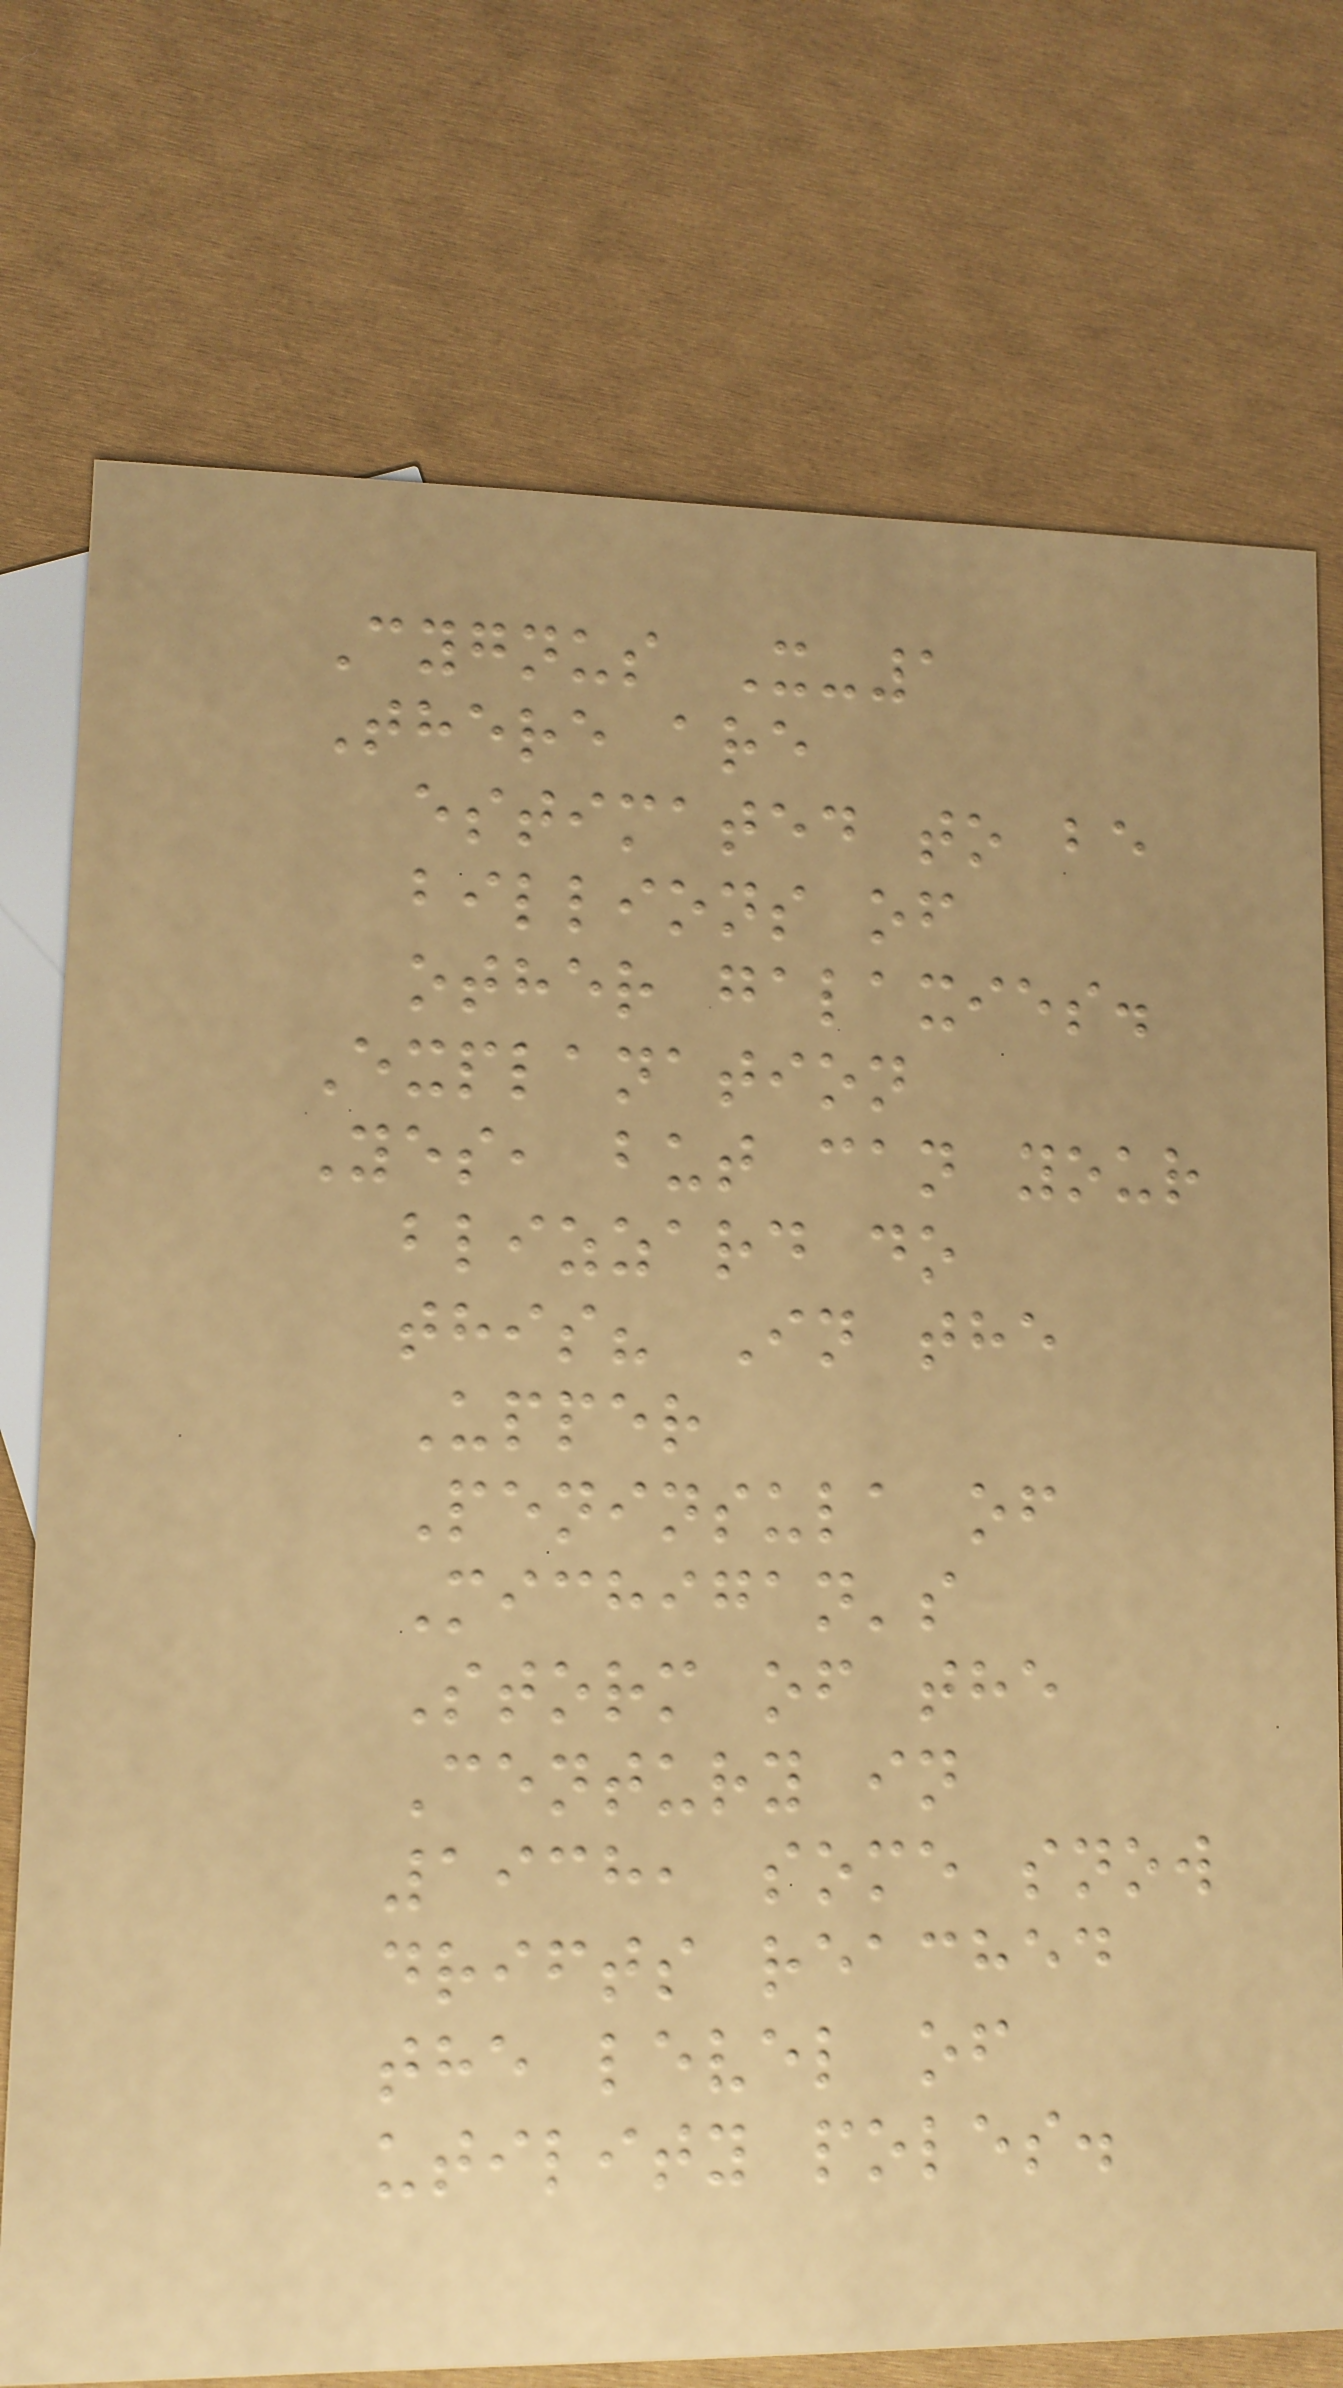Cygnus X-1
There are
estimated to be
billions of
other galaxies.
Explanation
Yes, but can your
blizzard do
this? In the
Upper
Peninsula of
Michigan's
Storm of the
Century in
1938, some snow
drifts reached
the level of
utility poles.
